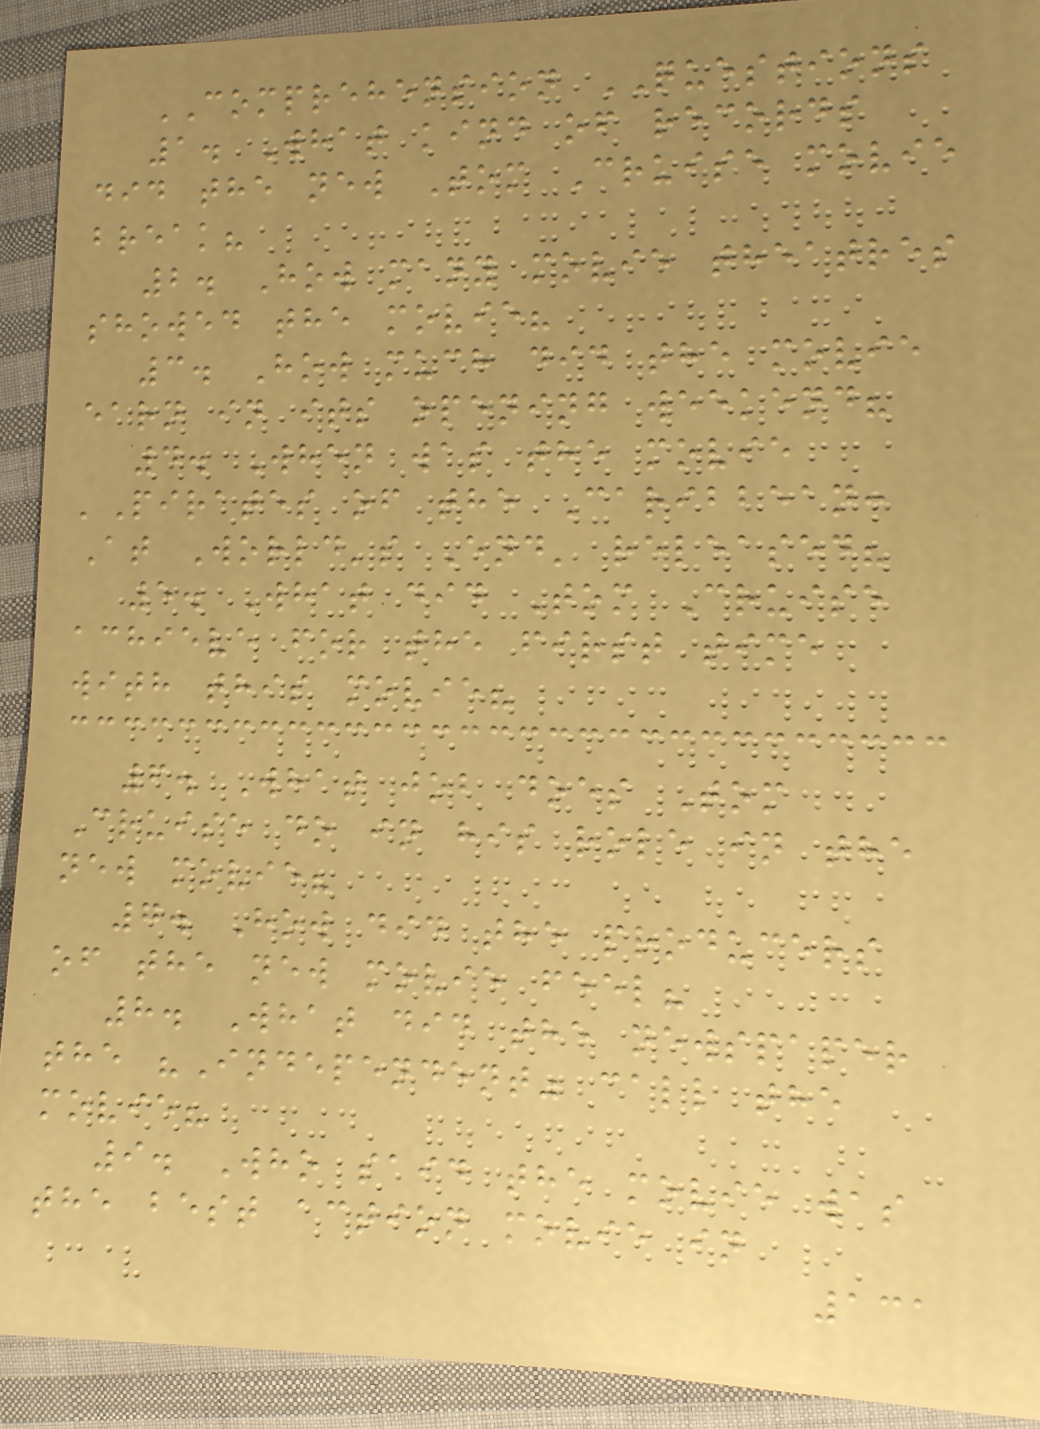COMPREHENSION QUESTIONS
1. What kind of records
did the new Tom Cruise movie
break?
2. How many movie theatres
showed the movie?
3. How much did the movie
earn in its opening weekend?
4. When was the movie
'Pirates of the Caribbean:
At World's End' released?
5. What did Tom Cruise
achieve for the first time
with this movie?
6. What job does Tom
Cruise do in his role in the
new movie?
7. How did the producers
of the new movie feel?
8. What did the newspaper
the "Independent" call the
movie?
9. Who said the movie was
the best action movie in
131
